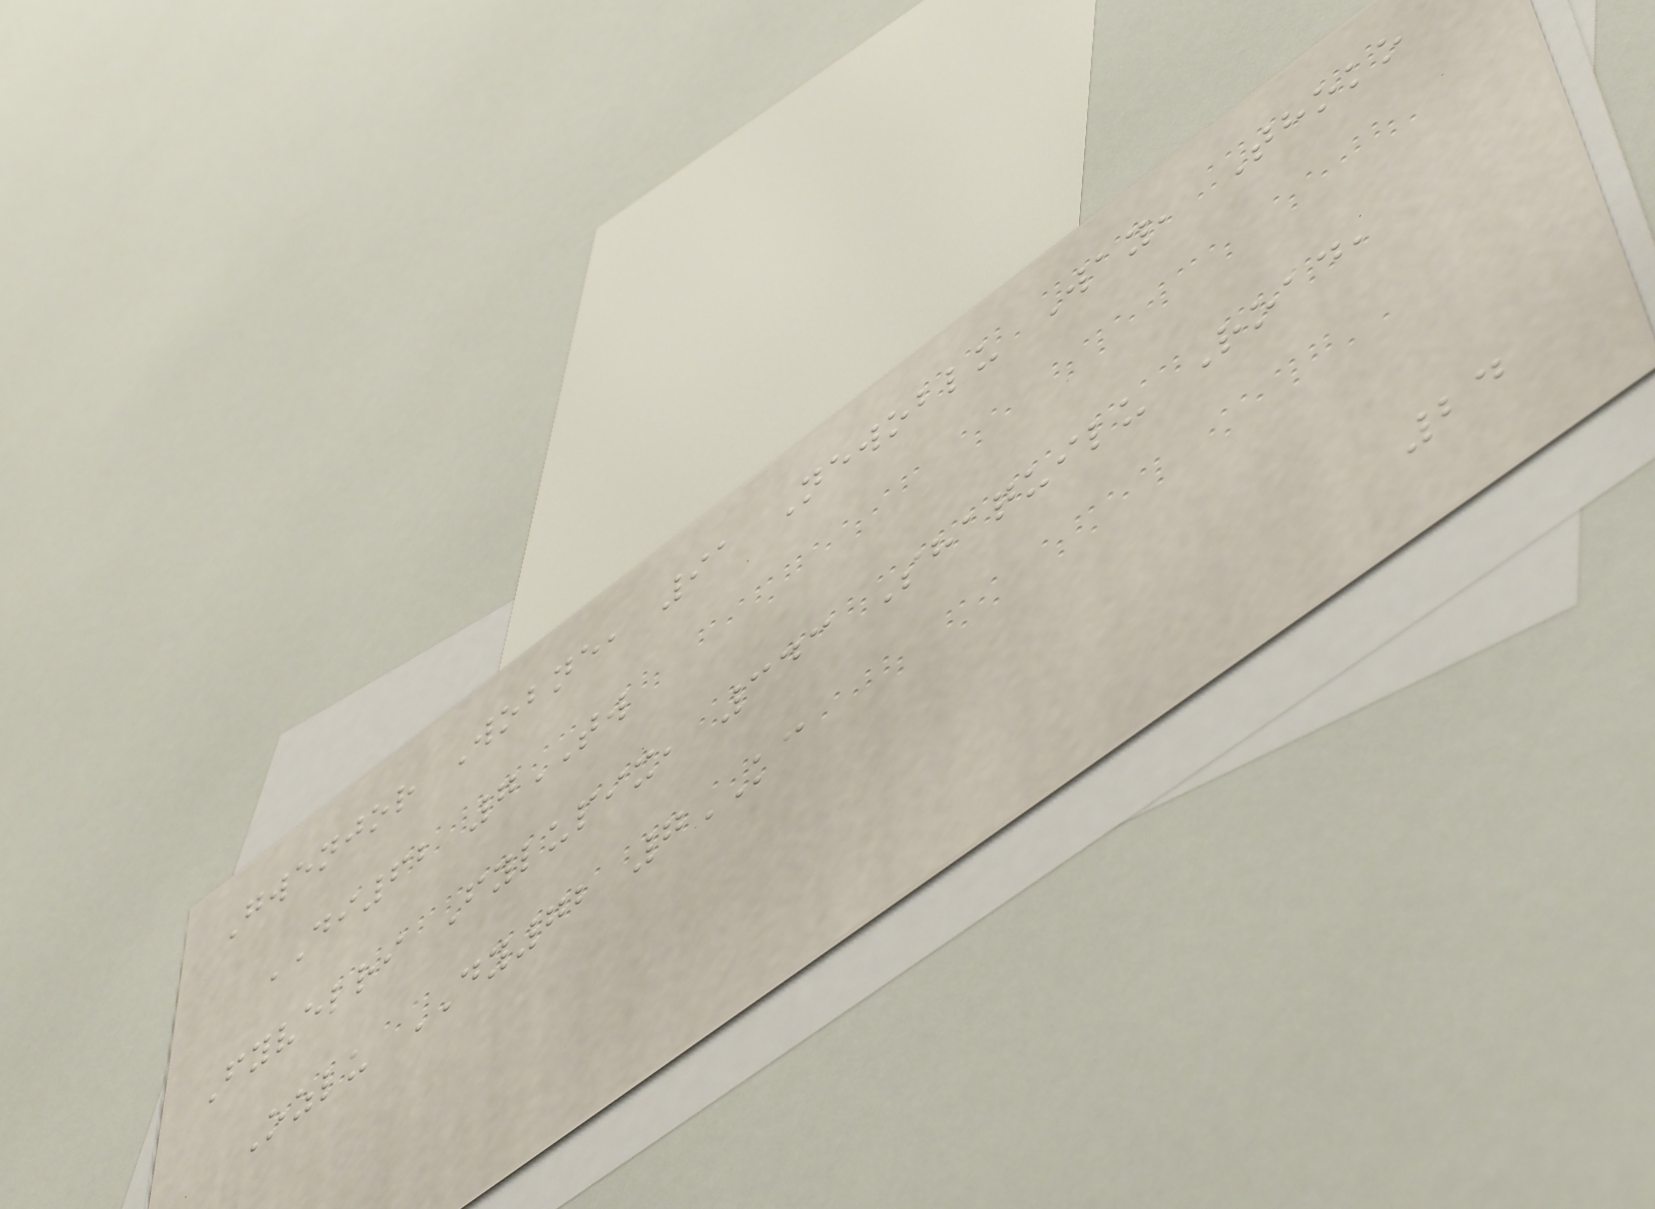Gwenjor Wobne, 91 Newoblu Way, Thoko
DI62 7TW
Fyvelri Fylupix, 343 Shaquilu Road,
Ozlu DY72 7KC
24
